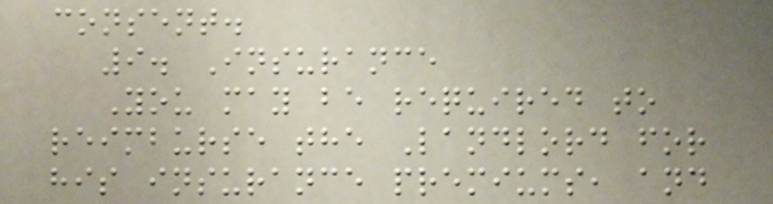consent.
9. Insurance
You may be required to
reimburse the Landlord for
his insurance premiums, and
